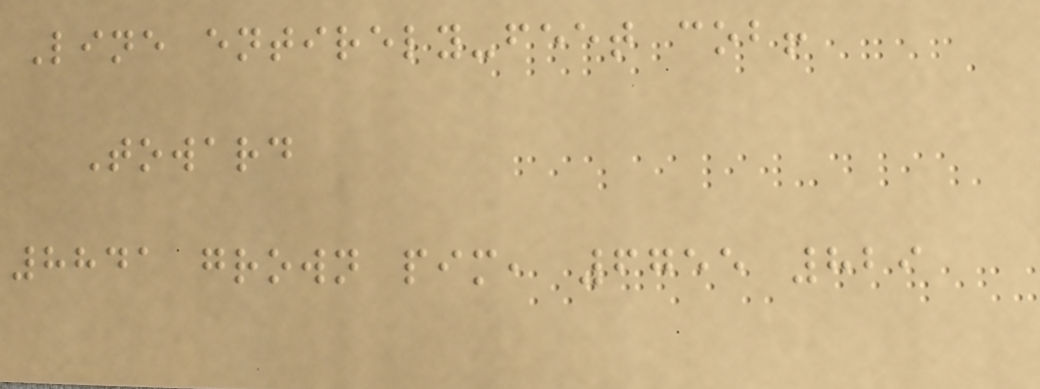Line entirely-feet cob!
Toward
8841 grown pim, 6755 829
